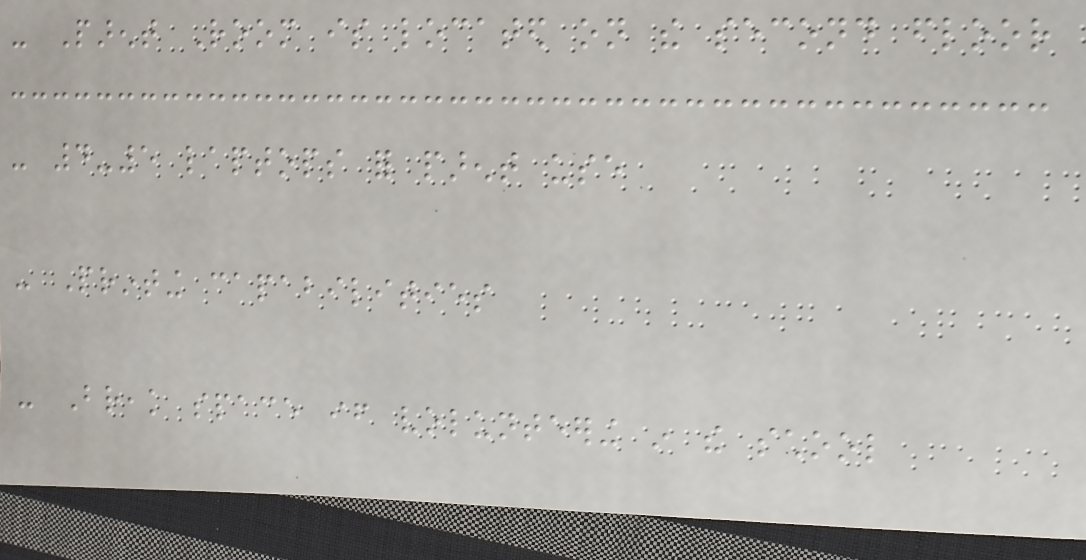- Parent Room is located on the second floor
- 4-5 laptops for parent use
- Printing capabilities
- Break space if volunteering in the school
